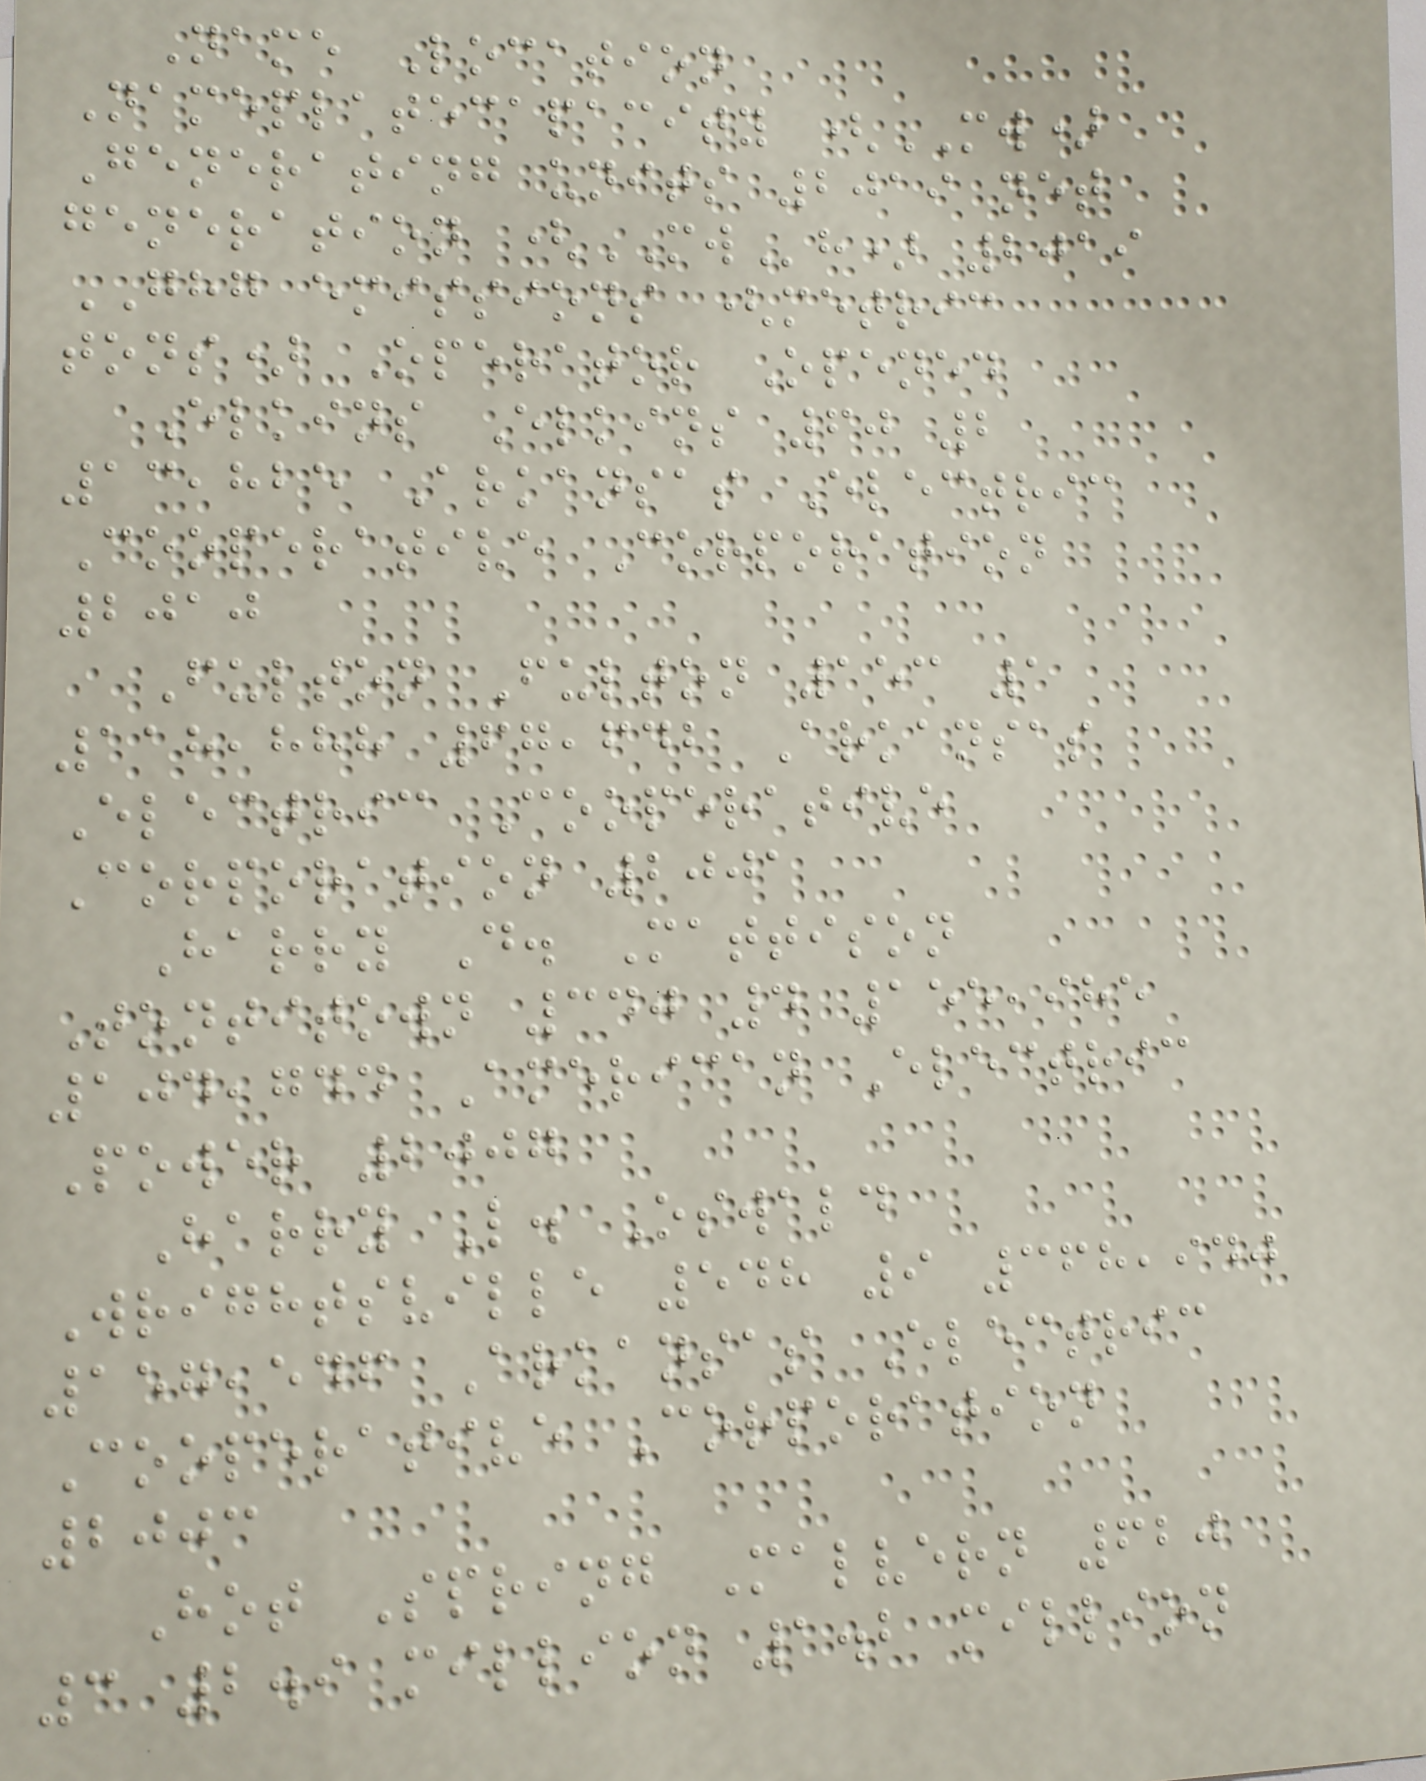Name Location
Nameplatecapacity (MW)
Generating units 2019 net
generation (MWh) 2019
GHG emissions (metric
tons) Operator Opened
Elkins Elkins 60 2
13,825 Arkansas Electric
Cooperative Corporation
2010
Fulton Fulton 153 1
118,888 67,642 Arkansas
Electric Cooperative
Corporation 2001
Harry D. Mattison
Tontitown 340 4 155,985
104,744 American Electric
Power 2007
Harry L. Oswald
Wrightsville 548 9 368,940
157,546 Arkansas Electric
Cooperative Corporation
2003
Hot Spring Malvern 620
3 2.9 million 1.2 million
